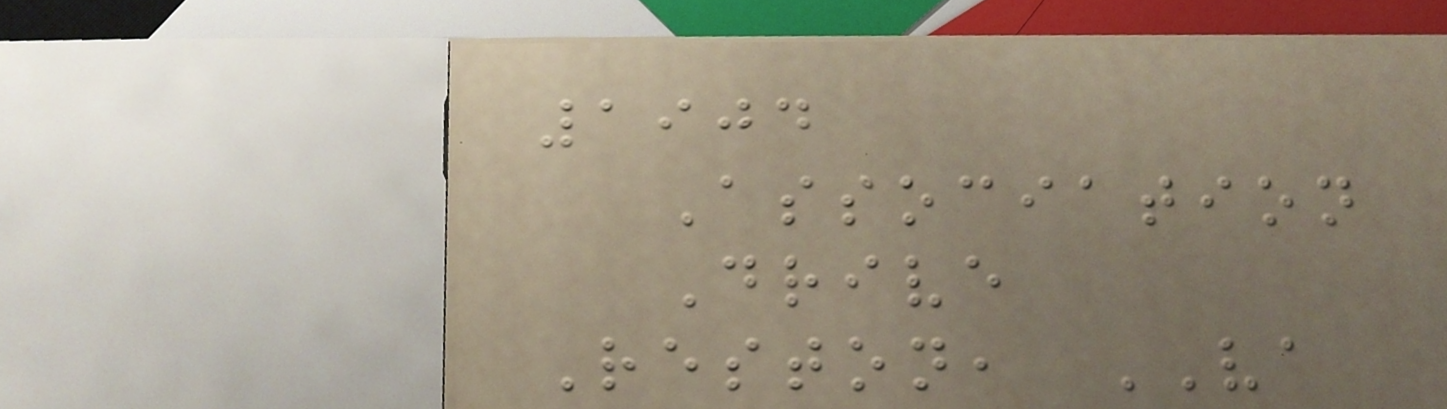1904
Association
Drive
Reston, VA
